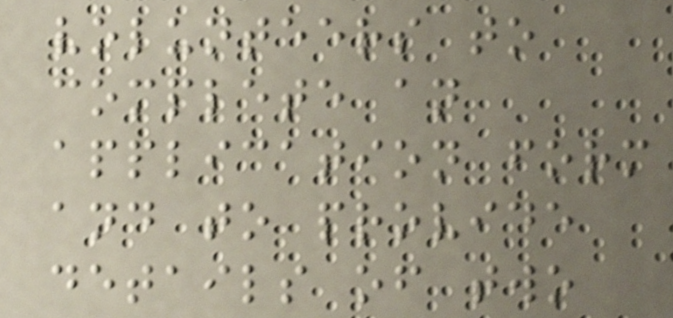volunteers to
complete an
application form
and to provide
details of two
